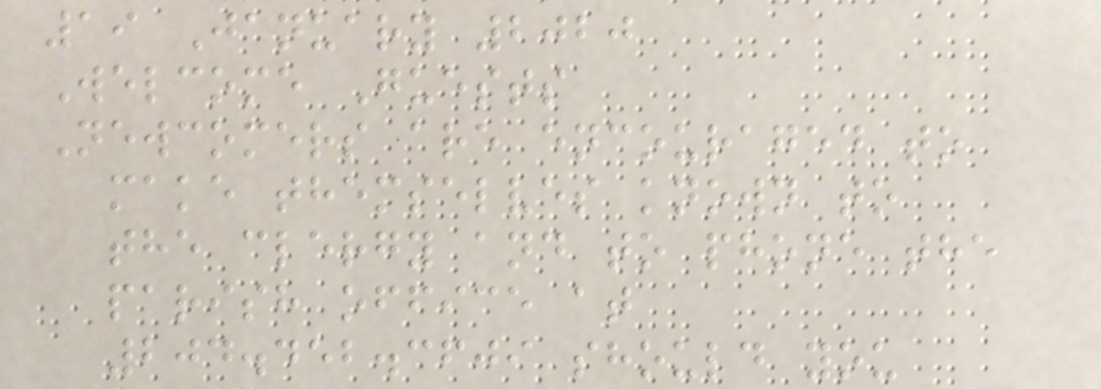19 January 2020
Welcome Guests
Newcomers are encouraged to
make themselves known to
the clergy and to phone the
parish office at
204.452.3609 should you
